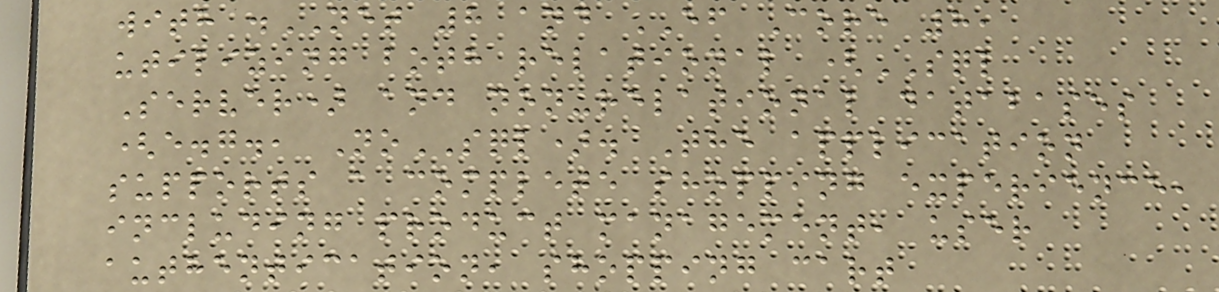with .NET 8 and EF Core 8,
utilizing both relational (SQL
Server) and non-relational databases
(e.g., NoSQL). The application
supports a complete shopping experience,
including product management, user
authentication, shopping cart
